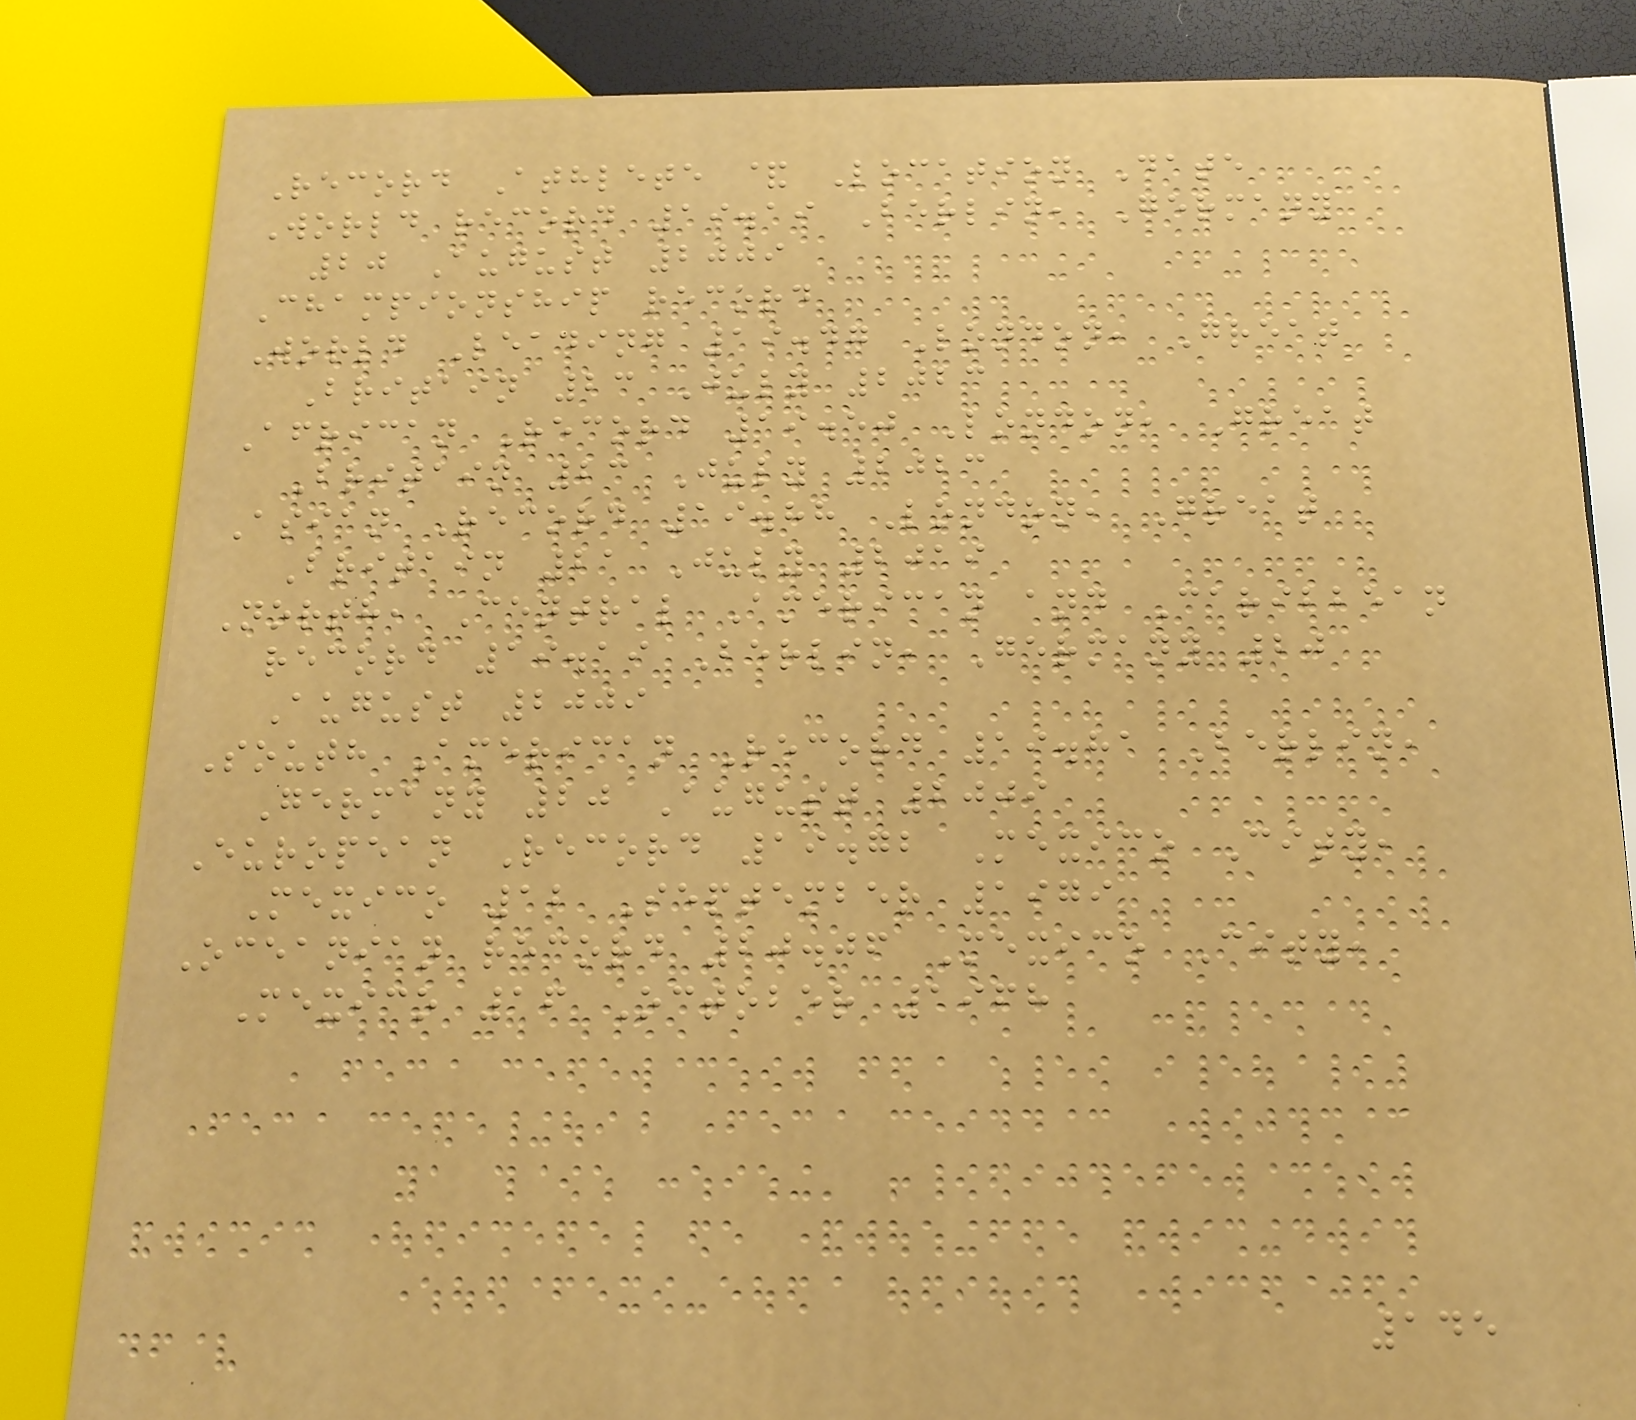Record Athlete & Location Date
World record 19.19 Berlin, Germany
20 August 2009
Championship record
World Leading 19.47 London, Great
Britain 23 July 2023
African Record 19.50 London, Great
Britain 23 July 2023
Asian Record 19.88 London, Great
Britain 21 July 2019
North, Central American and Caribbean
record 19.19 Berlin, Germany 20
August 2009
South American Record 19.81 Berlin,
Germany 20 August 2009
European Record 19.72 Mexico City,
Mexico 12 September 1979
Oceanian record 20.06 Mexico City,
Mexico 16 October 1968
145
